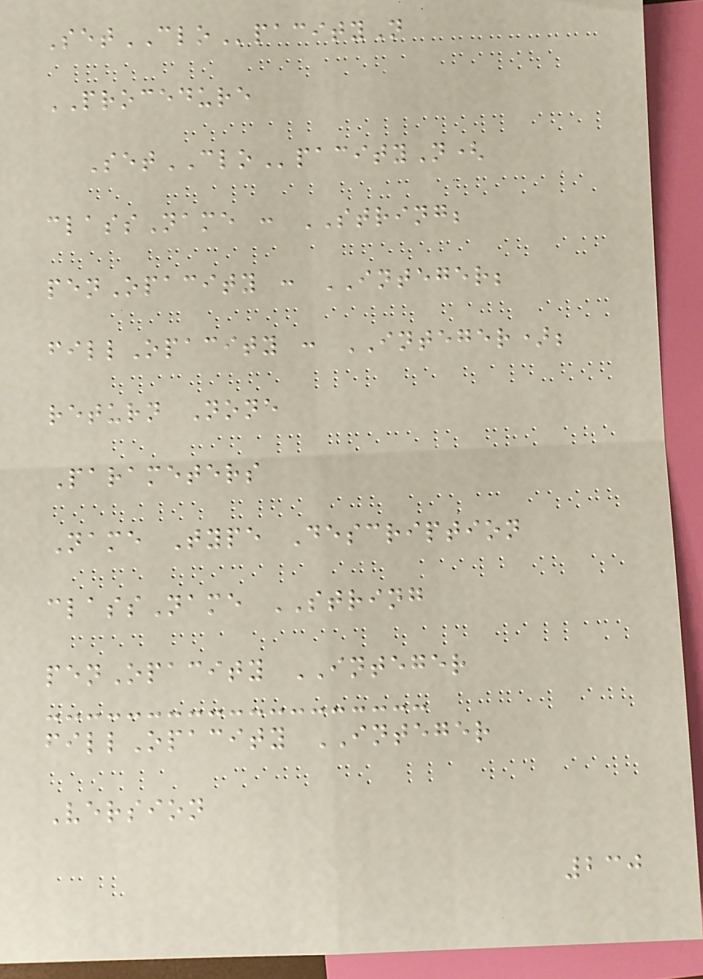SetCLOpacityN
PROCEDURE
SetCLOpacityN(
className : STRING;
penOpacity : INTEGER;
fillOpacity : INTEGER);
return None
Parameters
Name Type Description
className STRING
penOpacity INTEGER
fillOpacity INTEGER
Version
230
